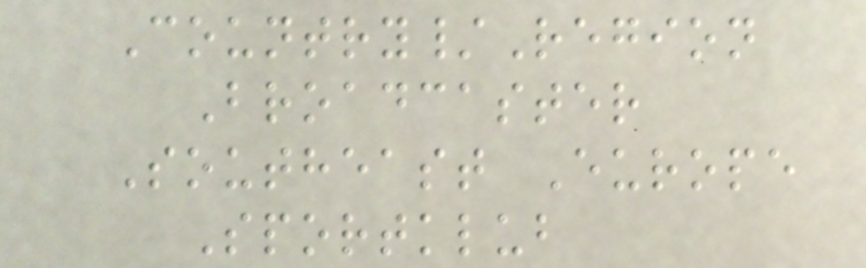Country/Region
Broadcaster
Southeast Europe
Sportklub
